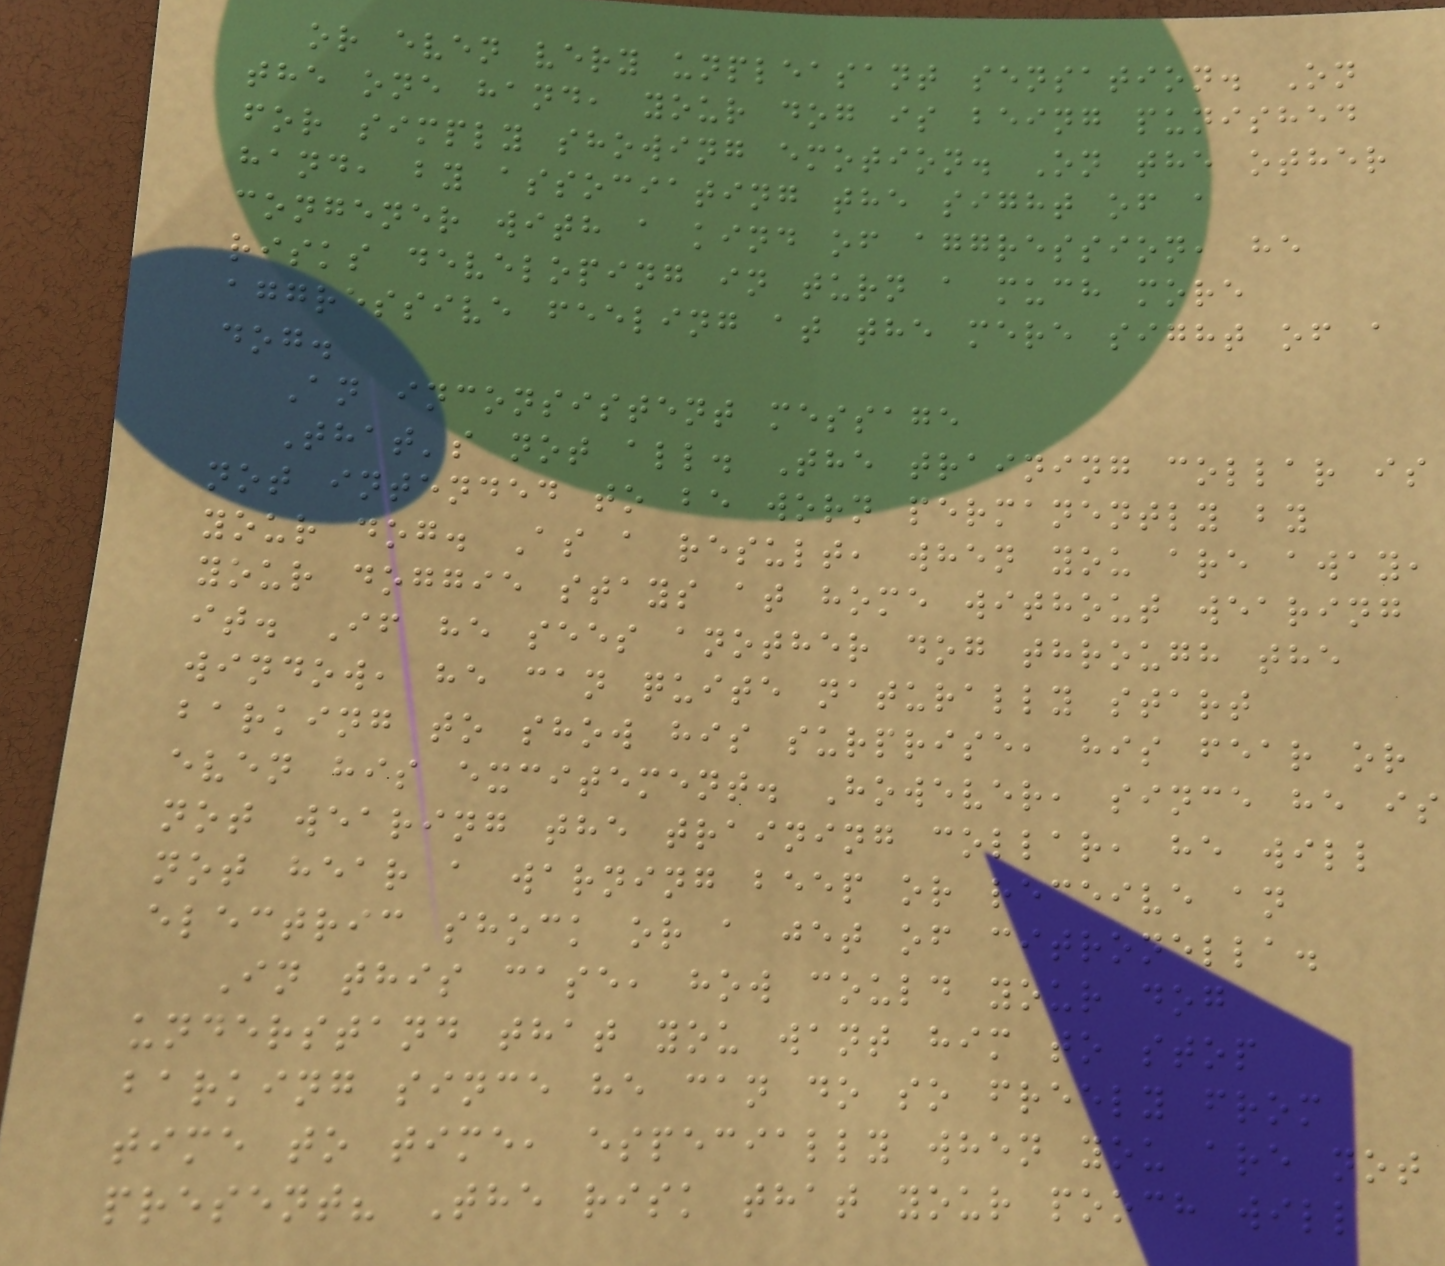or even very unpleasant sensation. On
the one hand, your dog is being punished
for simply showing emotion. On the other
hand, by associating the sight of a
congener with a kind of aggression, he
risks developing in turn a much more
aggressive feeling at the mere sight of a
dog.
An inconsistent message
That's not all. The training collar is
not intended to be worn permanently by
your dog. As a result, when you are away,
your doggie stays at home without wearing
it. If he sees another dog through the
window, he can quite naturally start
barking to show his surprise, his fear or
even his excitement. However, since he is
not wearing the training collar, he will
not hear a warning beep or receive an
electric shock or a jet of citronella.
In this case, how could your dog
understand that you want him to stop
barking since he can do so freely from
time to time, especially when you are not
present? The risk that your pooch will
